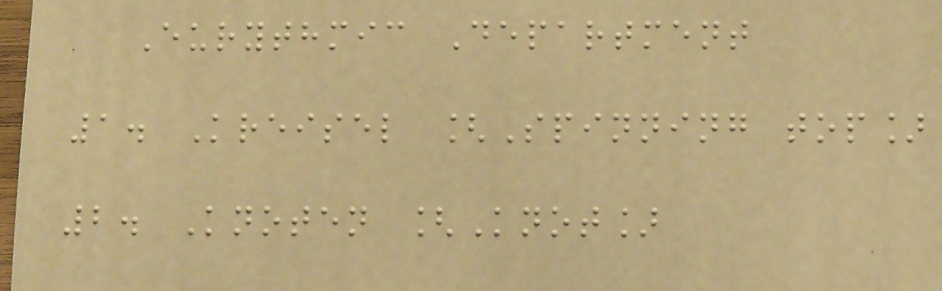Eurythmic Department
1. Kreisel [Spinning top]
2. Knoten [Knot]
